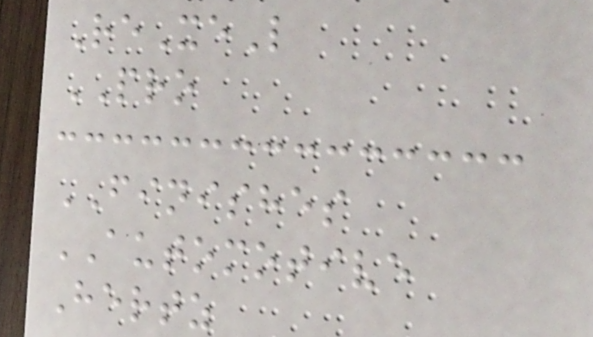ReXeL
PRO
FINISHES
AUTOMOTIVE
Hertz
